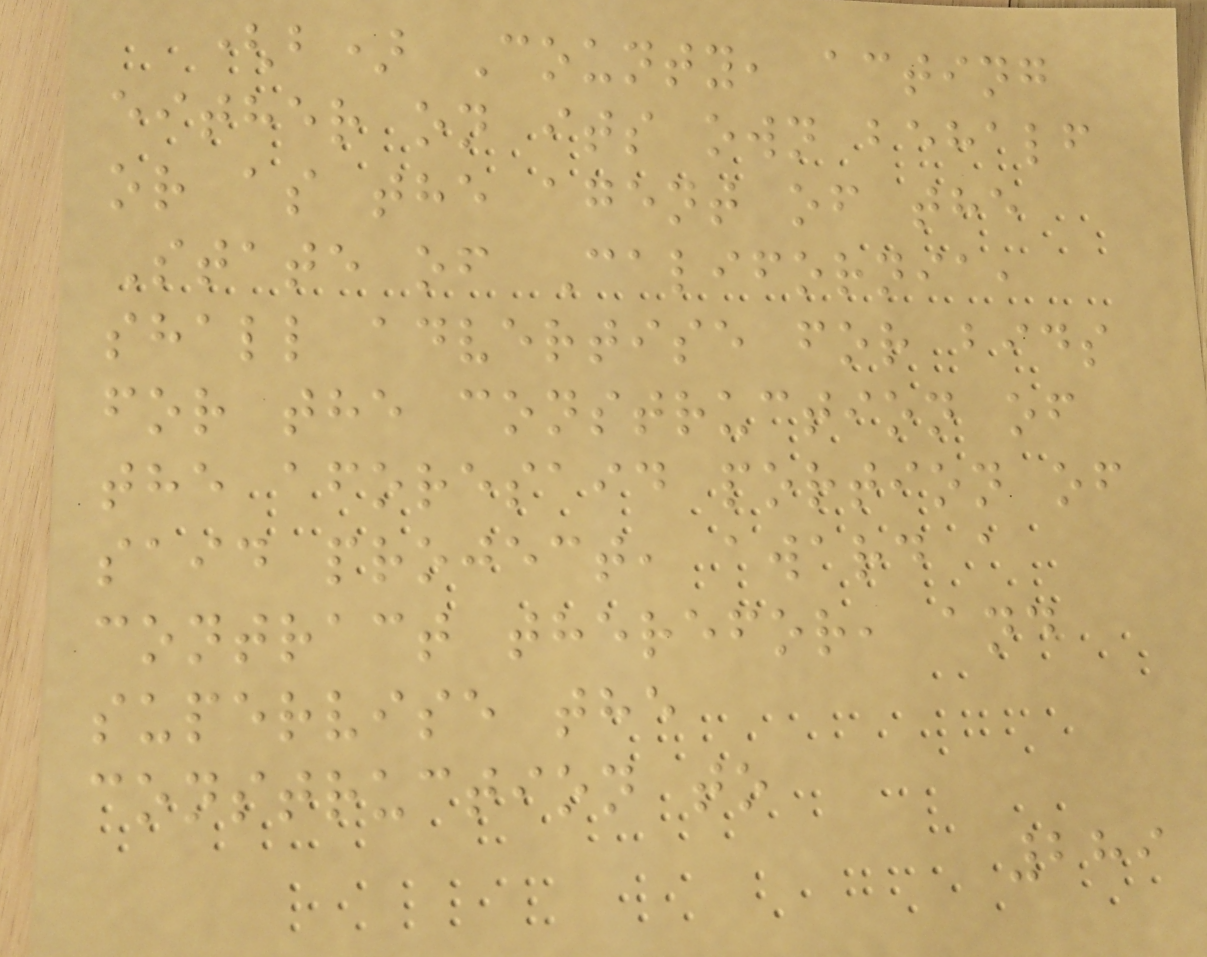(b) County, acting
either on its own behalf
or as the agent of the
State of California,
shall advertise for bids
for the construction of
the aforesaid portion of
said project, award a
contract therefor, and
supervise the
construction to
289
